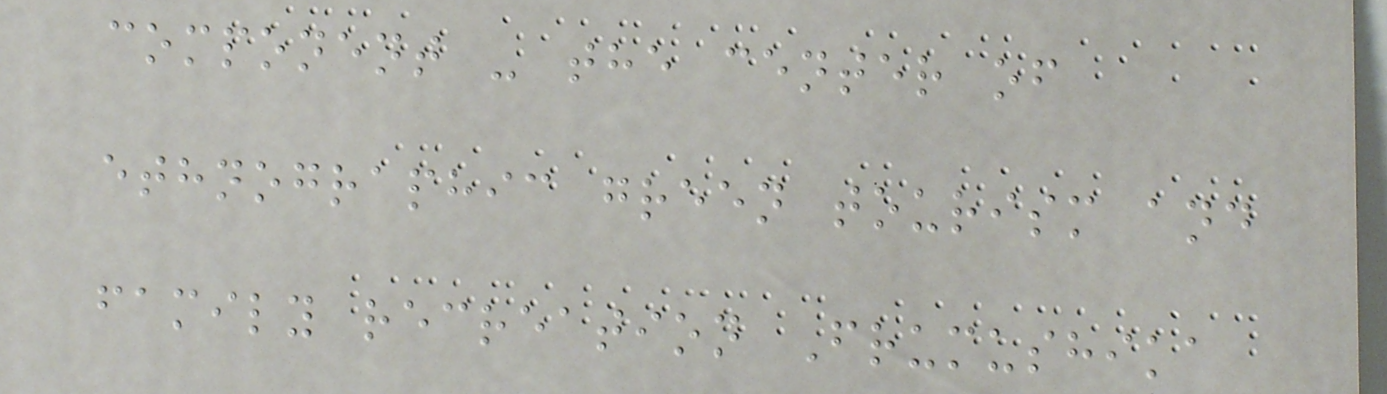component - the center of
ethnographic green tourism and
family recreation Frumushika
